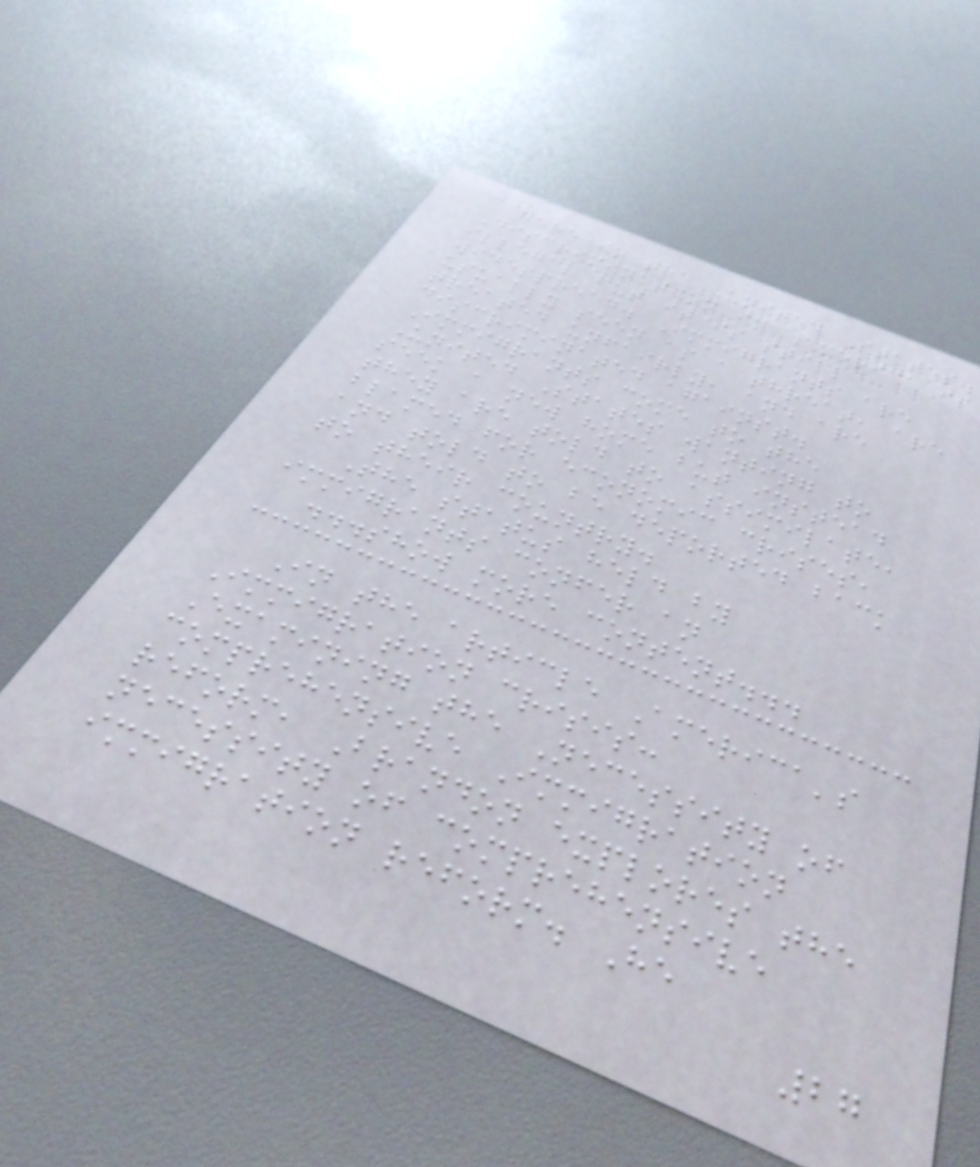here in the United States.
Discrimination in America is
illegal but it is still
widespread. Immigrants are
usually seen as a threat, are
treated unfairly, and are
discriminated against.
Immigrants come to the
United States wanting to
seek a new home but instead
they are told to assimilate,
blamed for economic crises,
and told to be deported back
to their country.
The status held by
immigrants confer an
...show more content...
In the article America's
Immigration crisis:
Examining the Necessity of
comprehensive Immigration
reform, Brandon explores the
necessity of comprehensive
immigration reform. He
27
